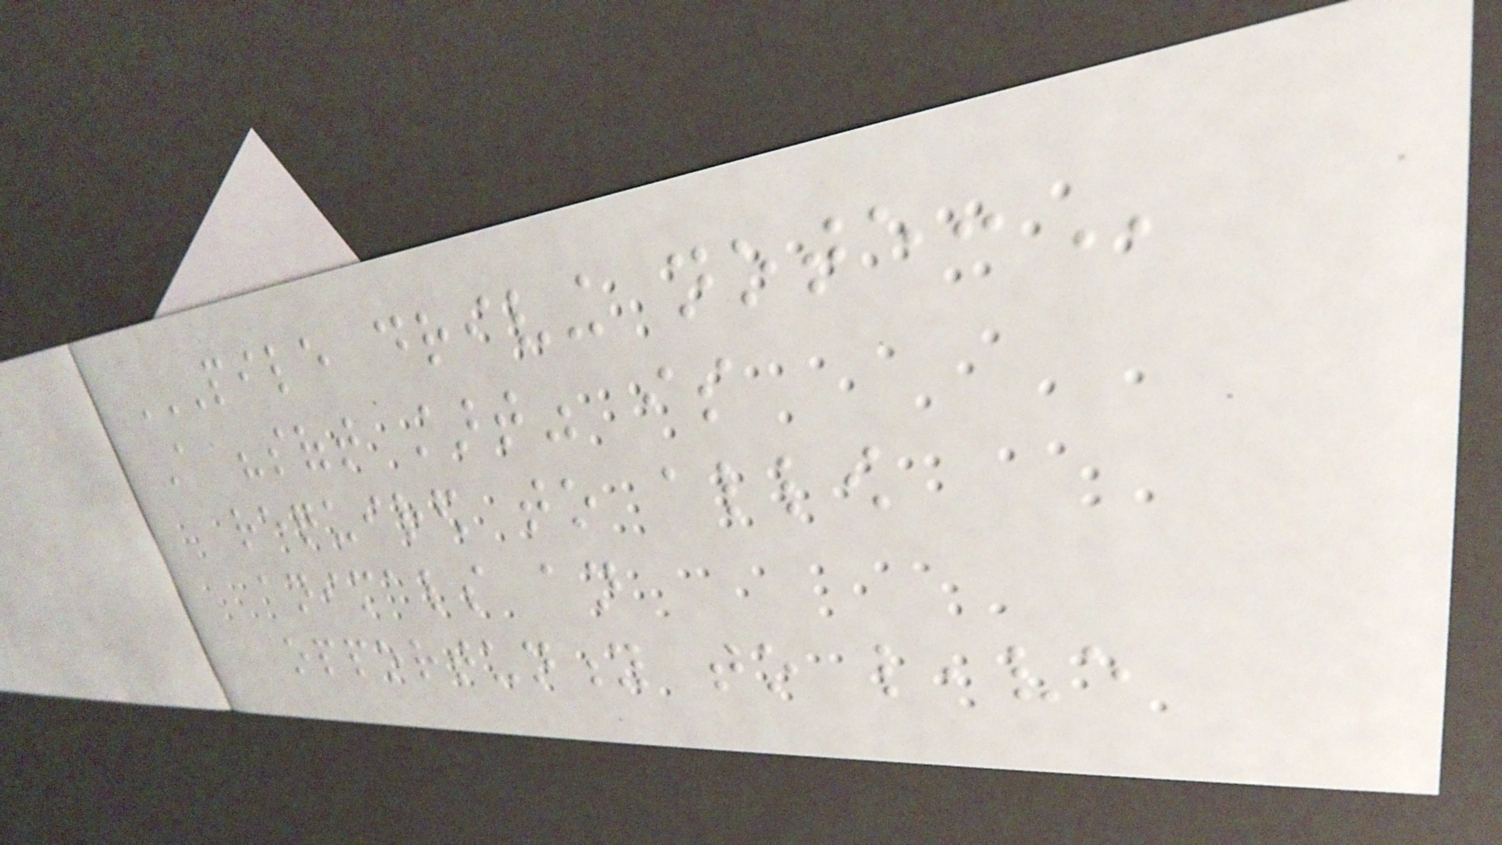PILE DRIVING NOTE:
A "soft start" is
required to allow
animals an
opportunity to leave
